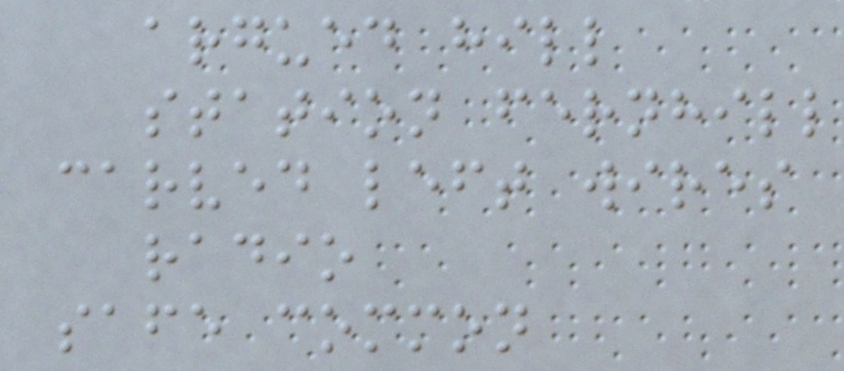argued hill
station fernhill
carved left wires
radio
safe common
